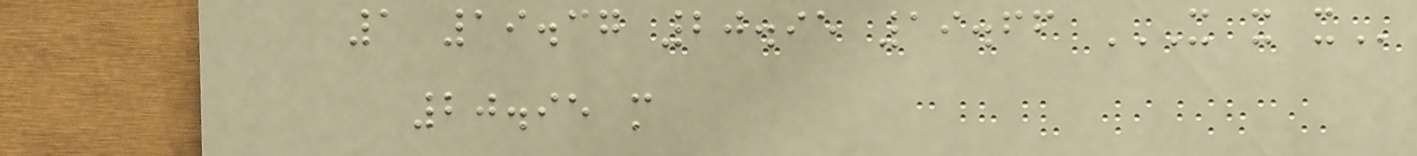1 19.37 20.95 19.66 X X X
20.95 m
